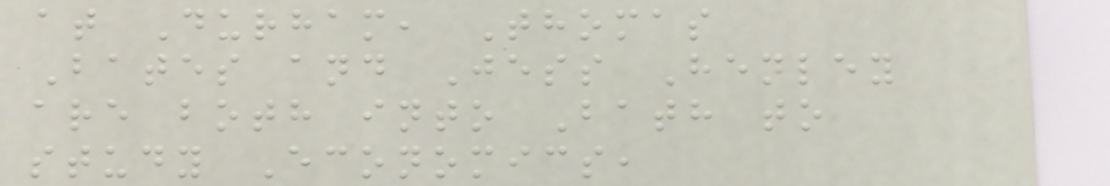at Durham, Thomas
Bates and Jess Henley
are both into Bath to
study Economics,
